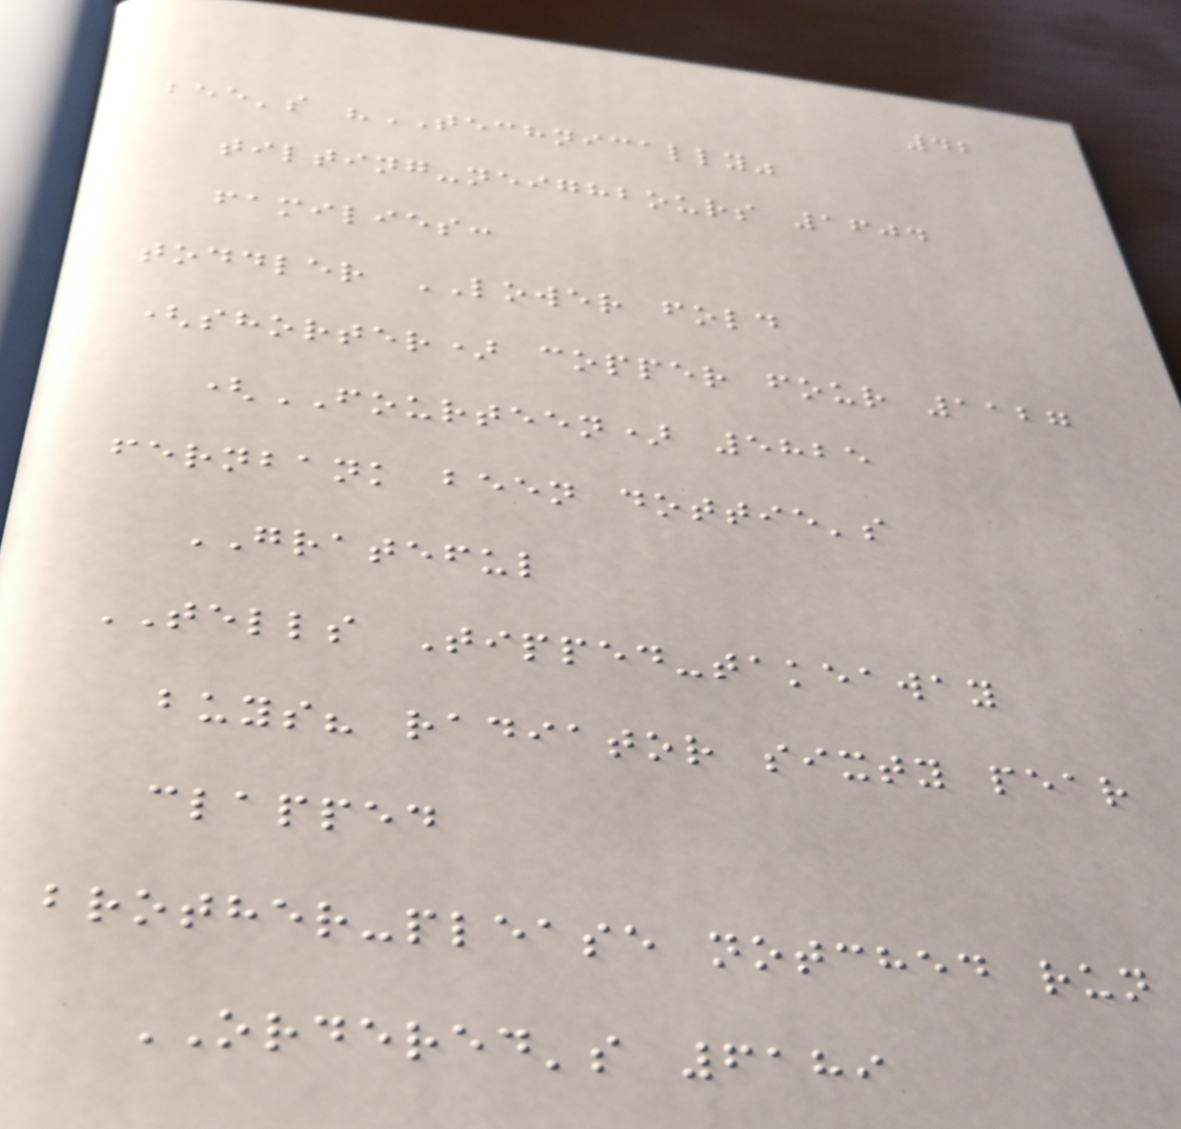42
bee's "TECHNICALLY"
tilting-neighbours 1604
families:
toddler LOWER fold
(shorter) copper four 1127
(FOURTEEN) 5825
fernbank been dottie's
GRATEFUL
TELLS Tipped-takeaway
buys? radiator sixty pear
clapped
brother-please notched run
ORDERED's 6189
